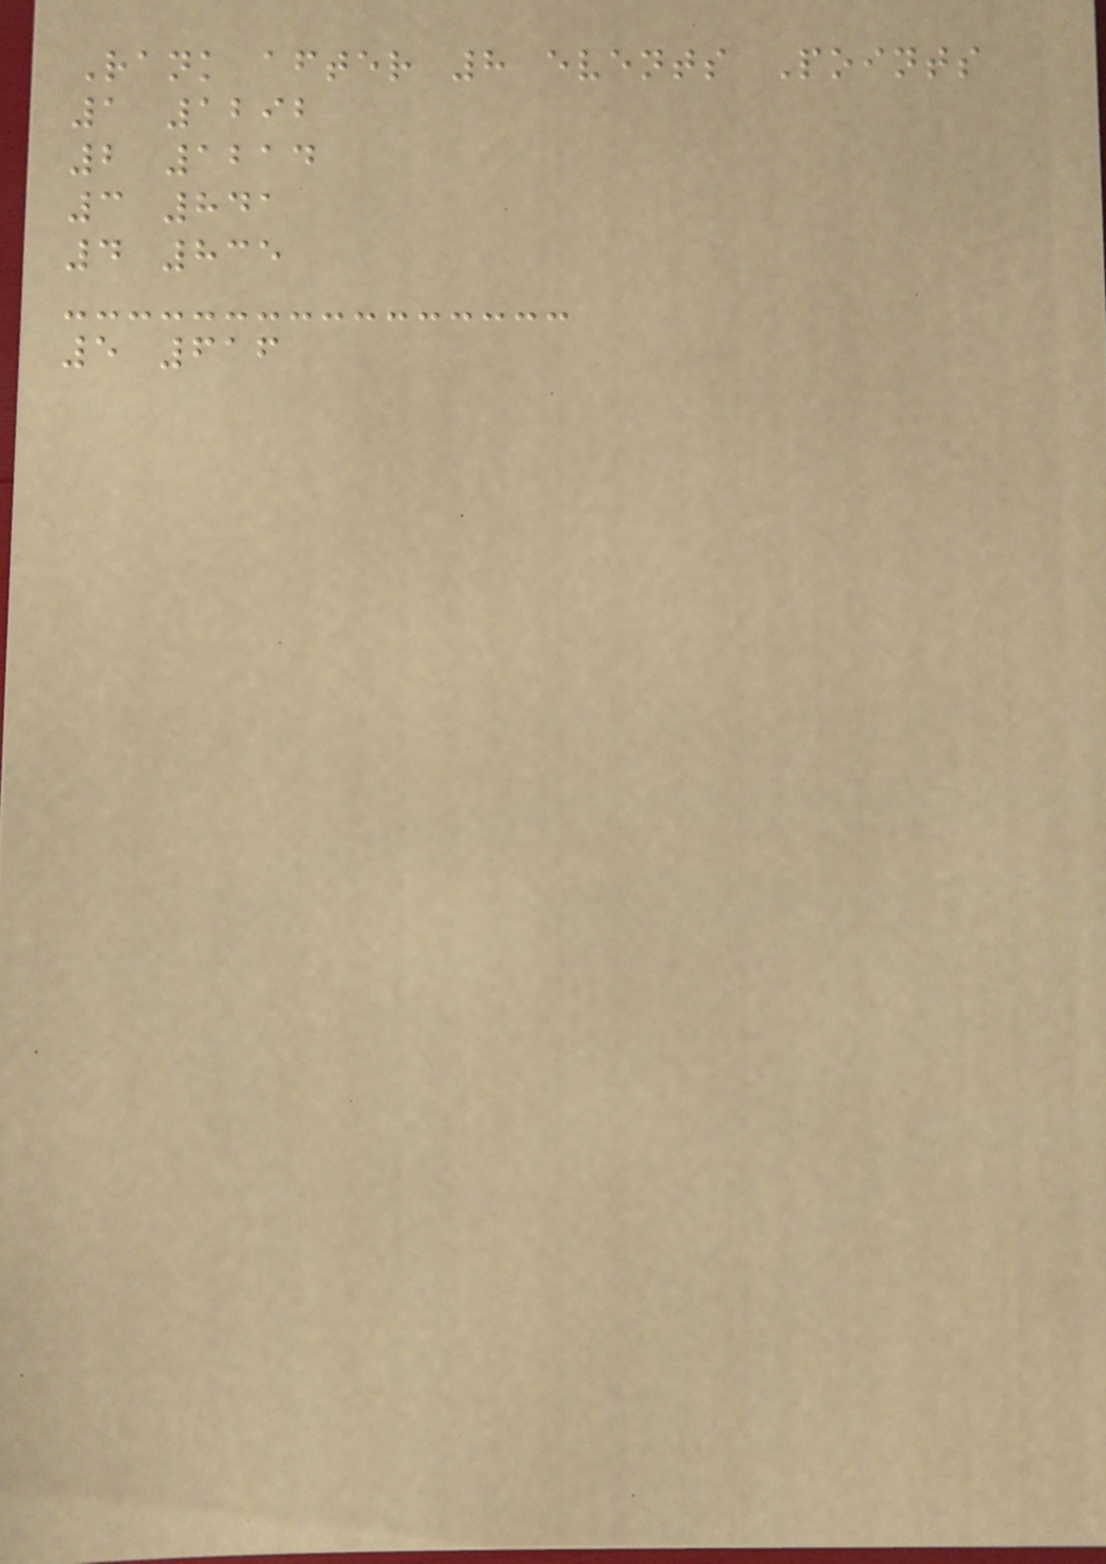Rank after 8 events Points
1 1292
2 1214
3 841
4 835
5 616
